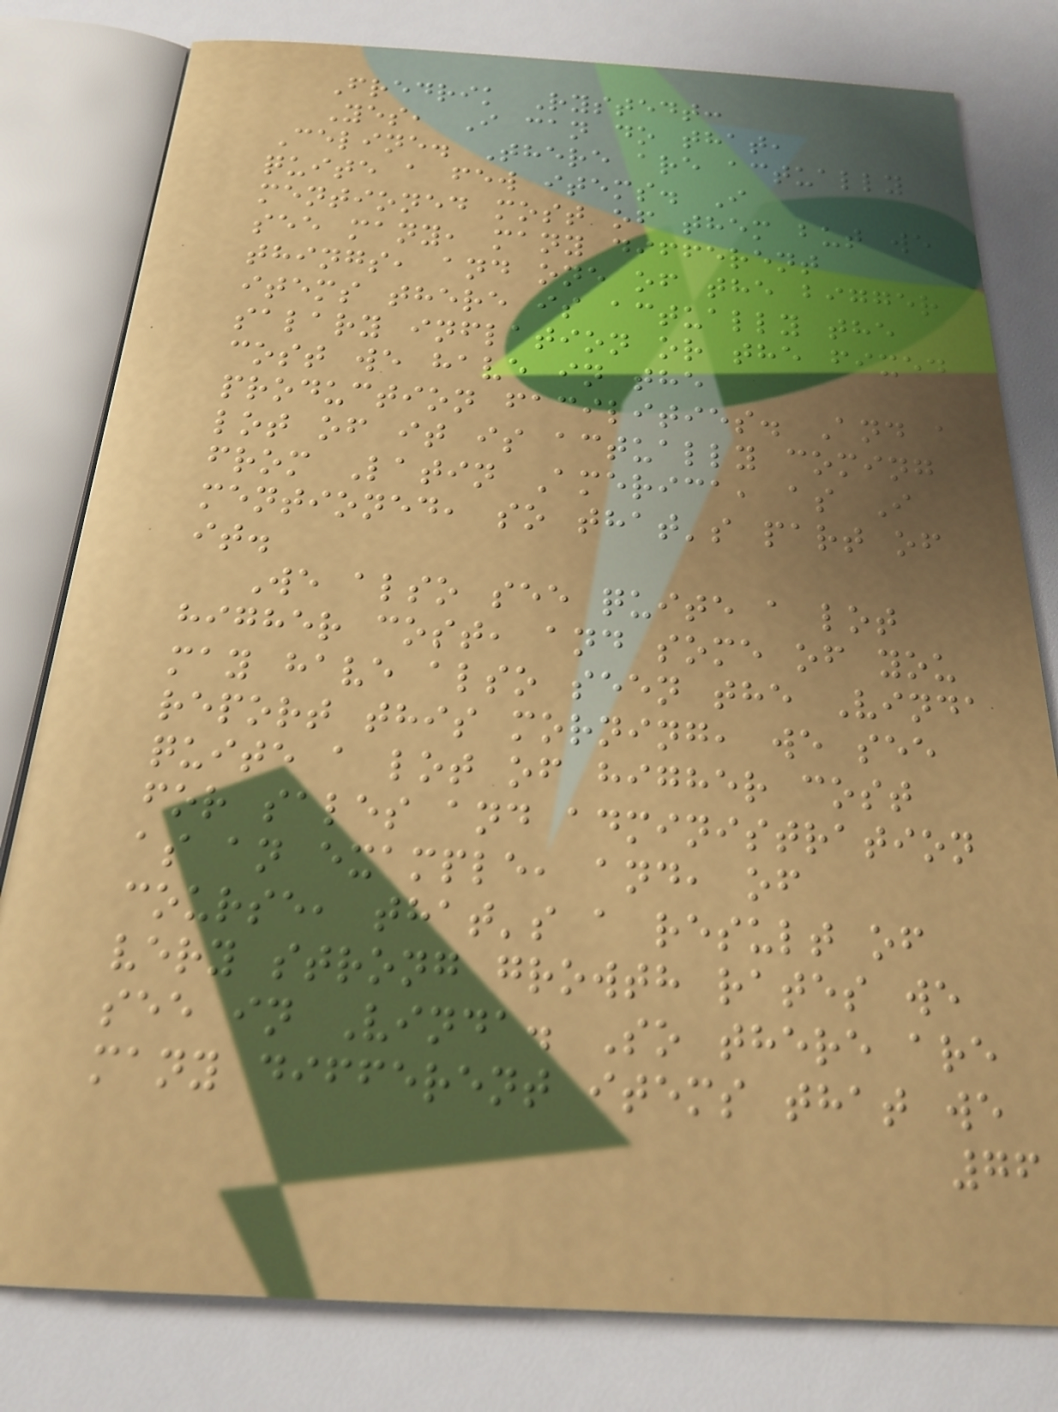Fredrik Rystedt:
Yes, I can do that,
Celine. There are actually
quite a few items. I
mentioned most of them but we
see many, many different
things, and one of the bigger
items there is actually the
salary inflation or the fixed
cost we have in the
production facilities. And a
lot of it is actually coming
from Latin America, as I
mentioned, so that's part of
it.
We also see quite a lot
higher cost, and some of you
may have also seen the Vinda
report this morning, we see
quite a lot of higher cost
for sales and administration
as an example, and, of
course, that's a result of
very strong growth rates we
see in Vinda. So there are
many different items that we
76
